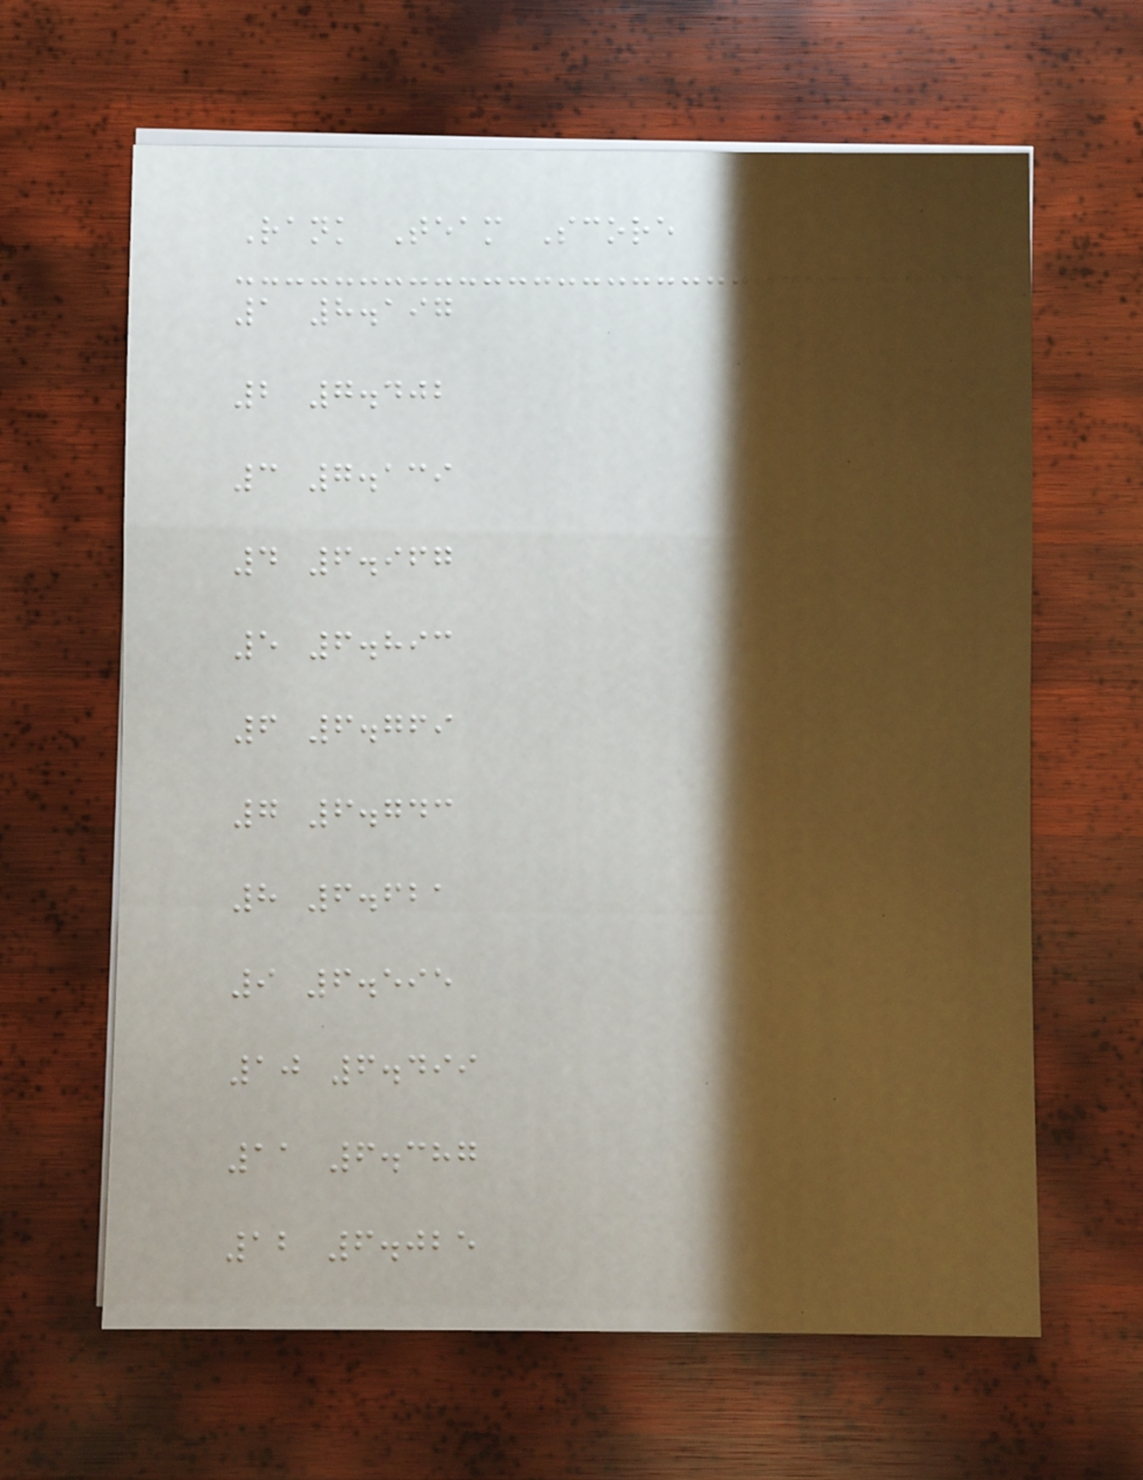Rank Team Score
1 8.197
2 7.402
3 7.139
4 6.967
5 6.893
6 6.769
7 6.743
8 6.621
9 6.595
10 6.499
11 6.387
12 6.025
